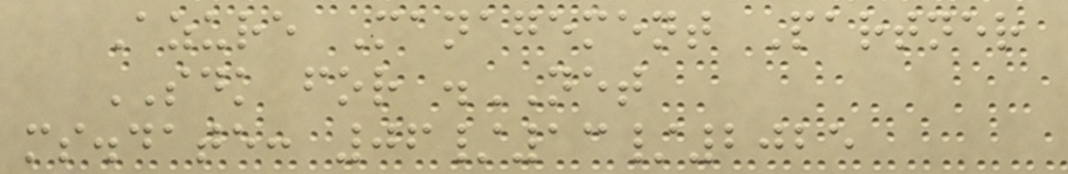Azure Management Partner
SDK for .NET
ms.date: 06/13/2025
